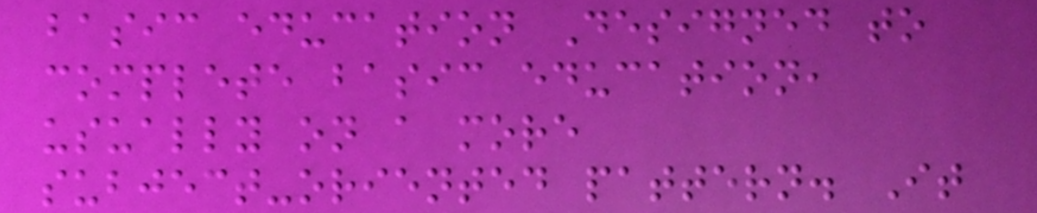basic education Designed to
complete basic education,
usually on a more
subject-oriented pattern. It
